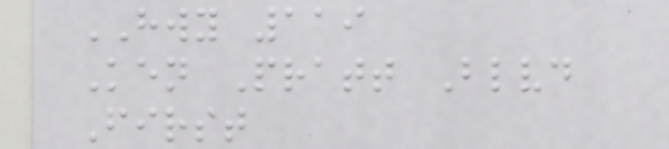HWY 119
Ken Pratt Blvd
First
